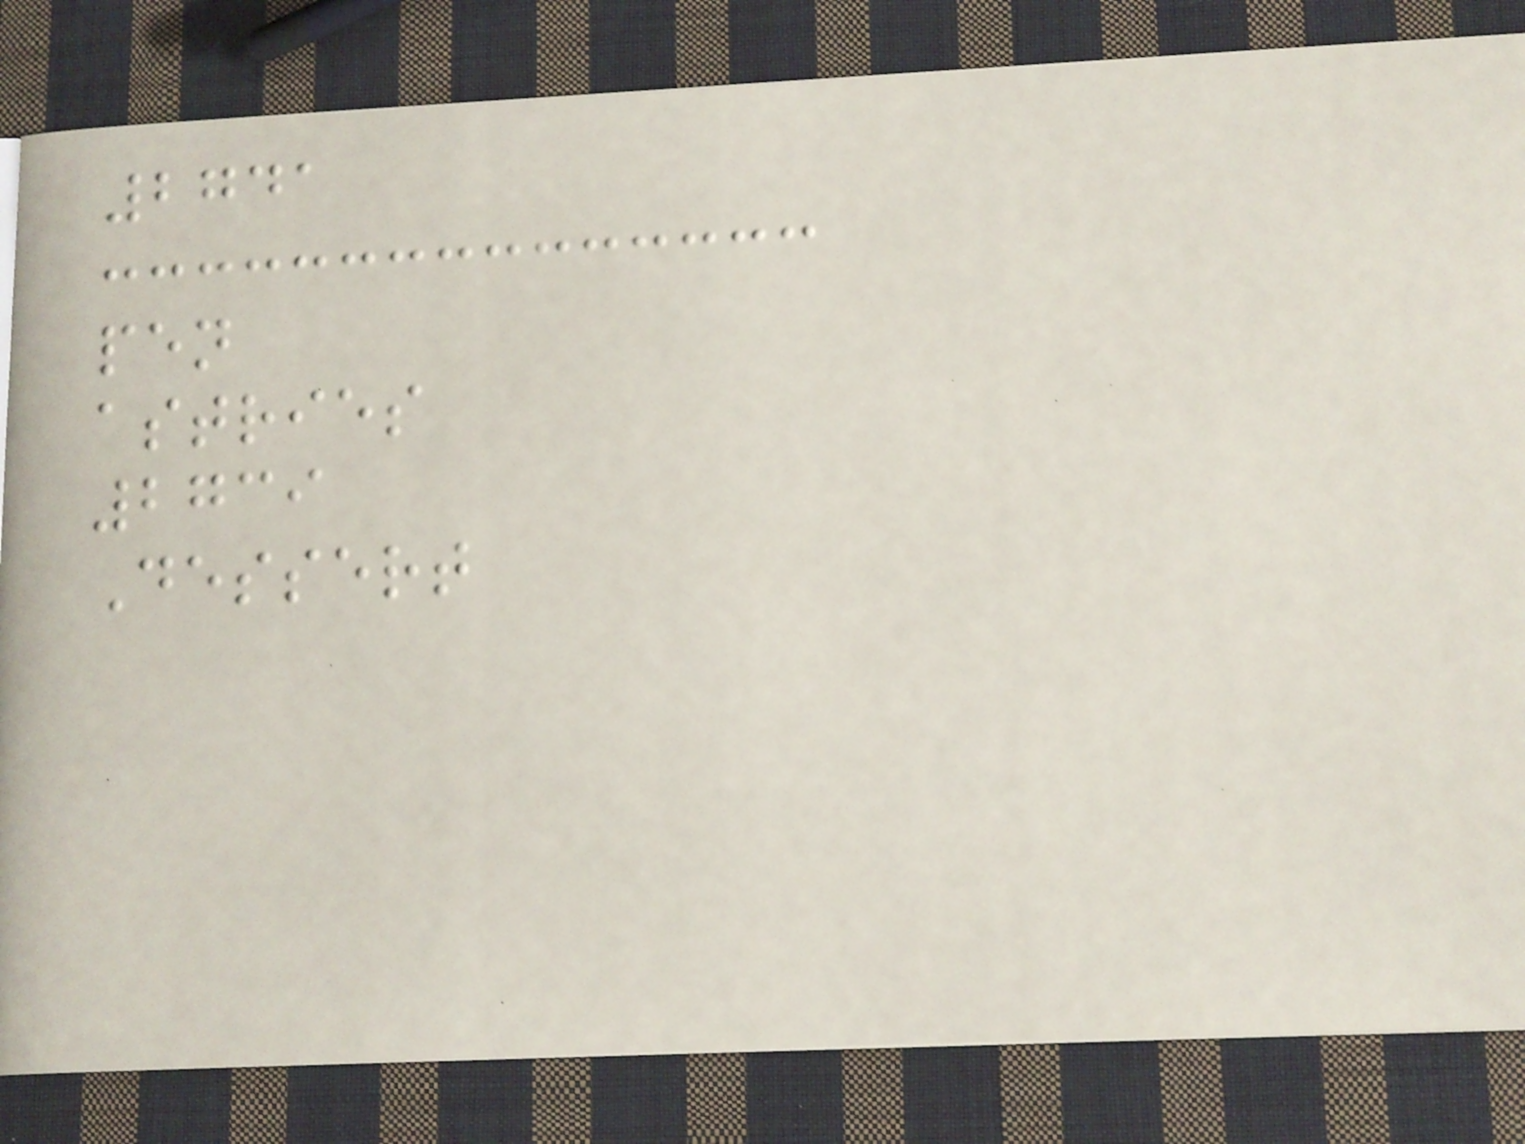2741
pen
astries
2739
Dessert
